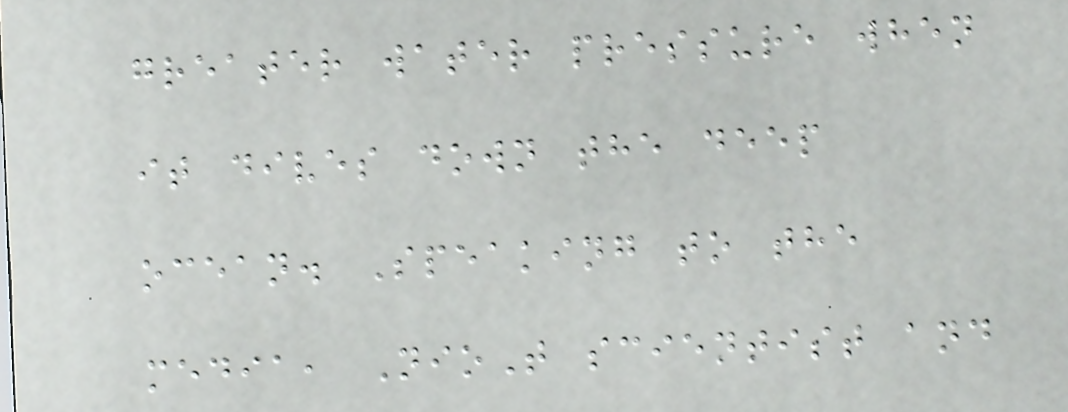greater water pressure when
it dives down the deep
ocean. Speaking to the
media, NioT scientist and
